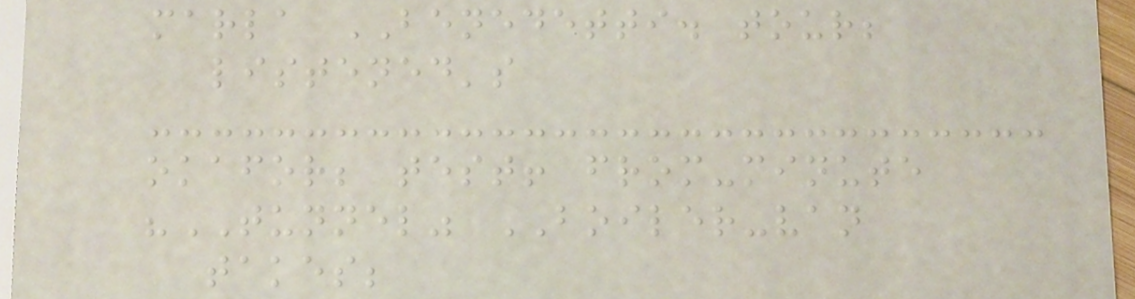marla BENEDETTI. tour;
listened's
okafor; test! from-minute
"TUNNEL" BOILER-van
takes;
